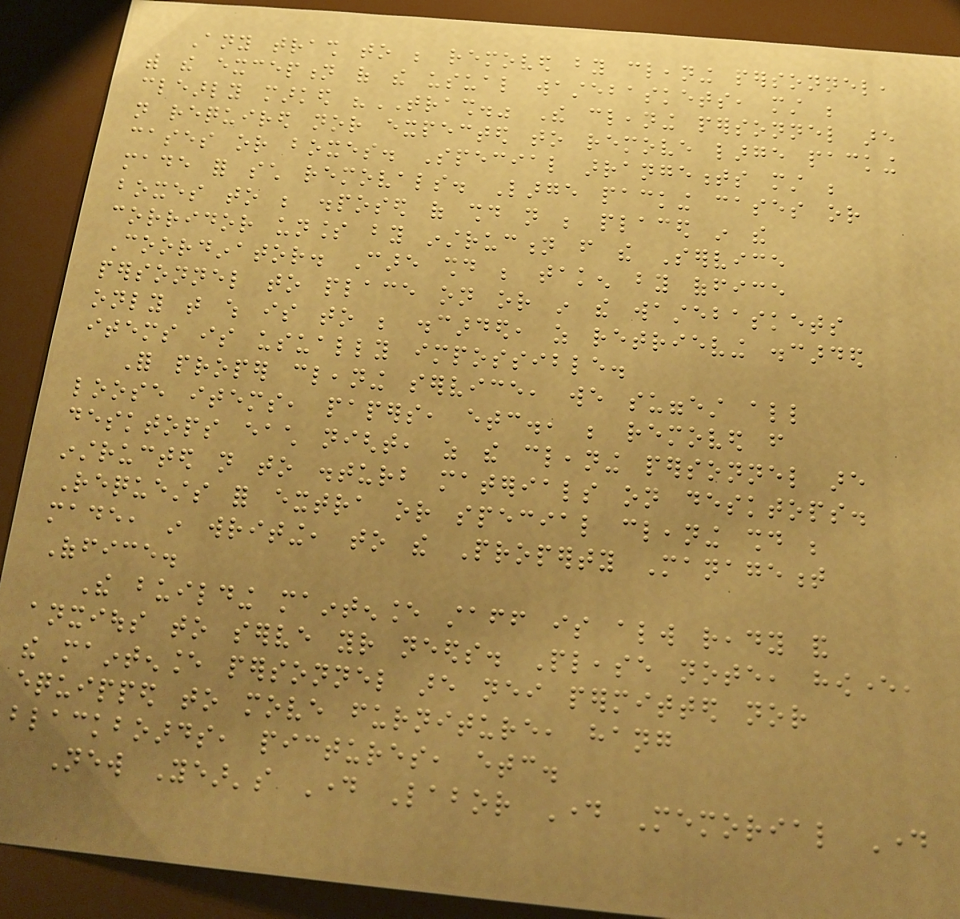Any trash to be removed by cleaning personnel,
with the exception of the usual wastebaskets, must be
clearly marked "TRASH." The cleaning personnel are
not required nor expected to remove large packing
cases or boxes. Special arrangements must be
made for such removals. Large packing cases or
boxes to be disposed of should not be placed in the
corridor unless by instruction from the Service
Coordinator. Care should be taken by office
personnel to place on or in the wastebaskets
only that which is to be discarded, as retrieving discarded
items is usually impossible.
For proper cleaning service, we suggest all
loose items, papers, etc., be removed from
desktops each night, as the cleaning personnel are
instructed not to disturb materials on desktops.
Requests for extra or special cleaning should be
made, in writing, to the Property Management
Office.
The building maintenance staff is always ready and
anxious to serve your needs. Please note, however,
the maintenance personnel are neither permitted nor
equipped to move furniture, hang
blackboards, pictures, etc.
New Year's Day Labor Day Memorial Day
